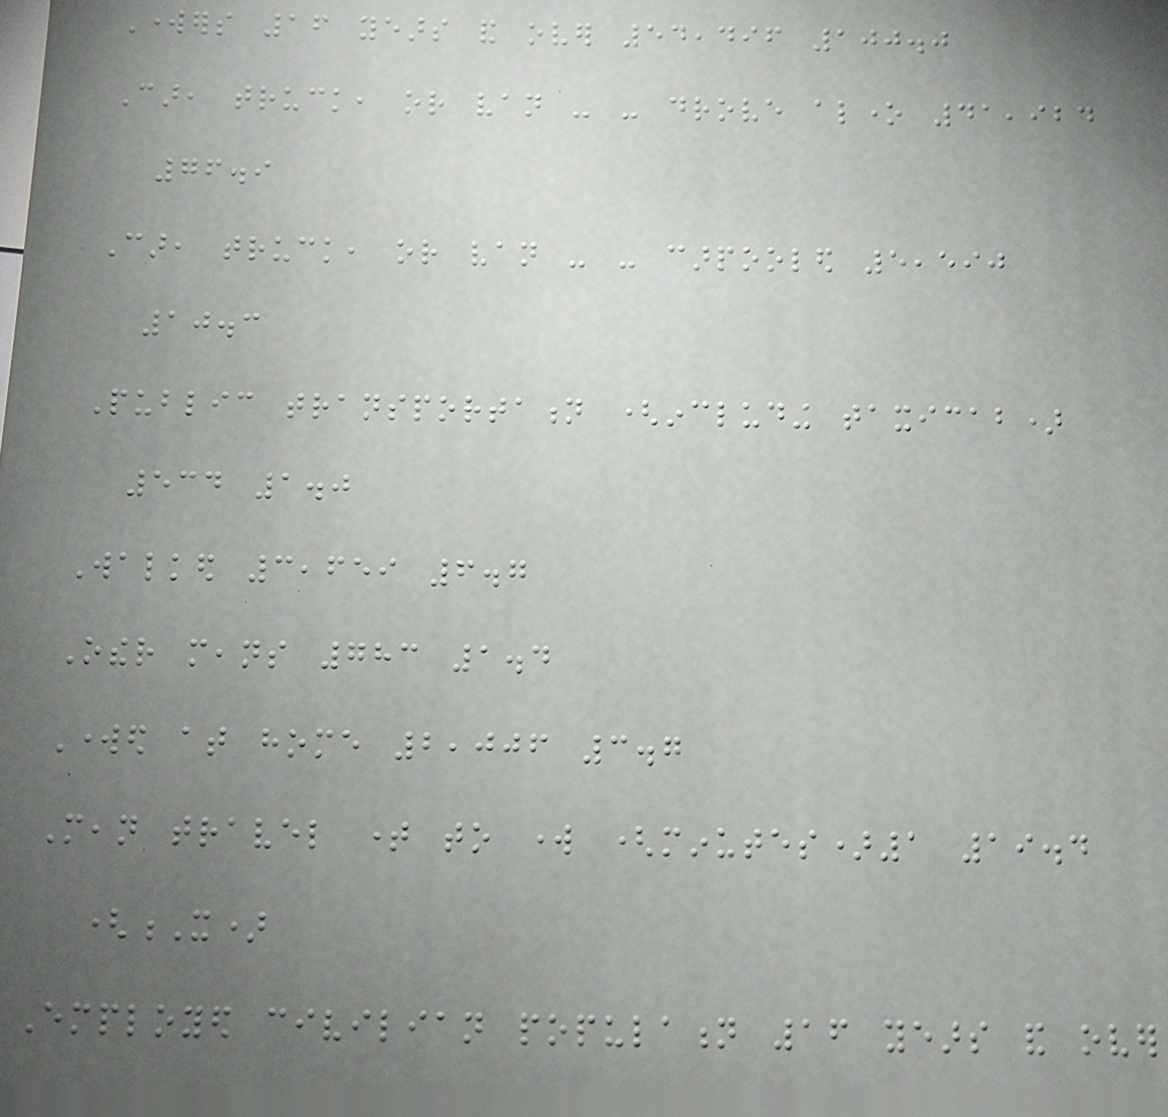Workers 16 years and over 54,496 100.0
Car, truck, or van - - drove alone 41,924
76.9
Car, truck, or van - - carpooled 5,590
10.3
Public transportation (including taxicab)
534 1.0
Walked 3,659 6.7
Other means 783 1.4
Worked at home 2,006 3.7
Mean travel time to work (minutes)1 19.4
(X)
Employed civilian population 16 years and over
